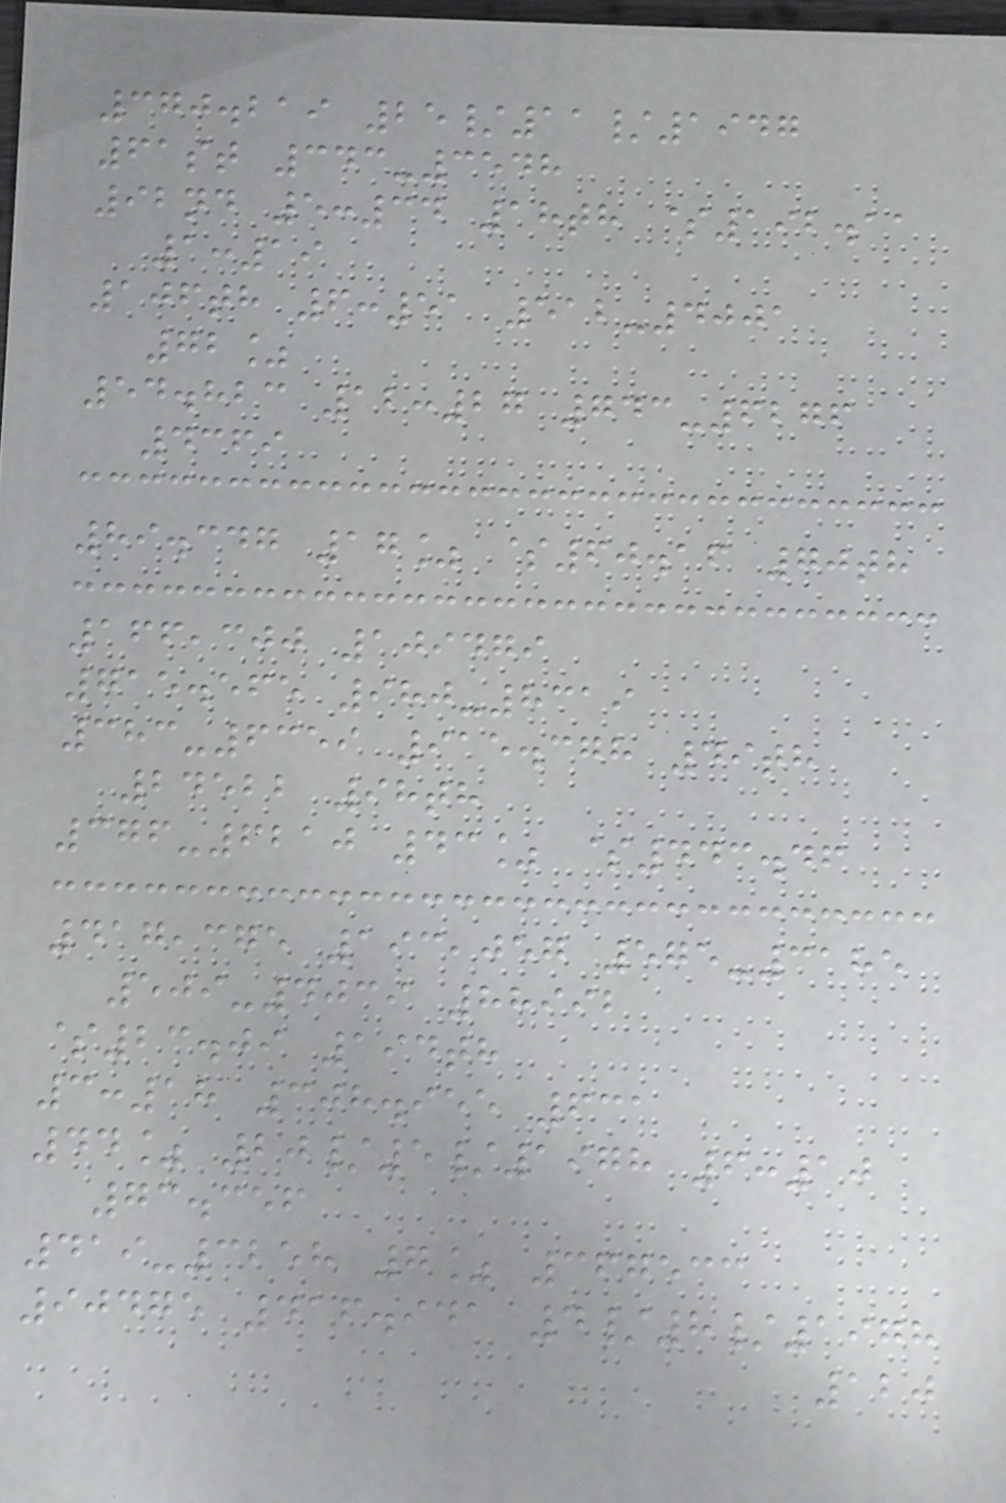370.219 25/11/1947
61st 343-3548
92nd 5:34 18th $192.11
1:19
106th 6:51 512-4001
72%
54.823 12:27 743-6276
4369
89.347 17% $60.16 70th
166,300 109479
715.565 980-8319
383-6359 915.378 49th
24522 98th
376-6210 43% $443.46
417,375 193,057 575-3185
509-4039 88992
$23.09 194th
3:18 308.955 631
44% 20/5/1978 6:10
73.356
419-3258 7% 367533
90475 416.941 4/8/1978
120
